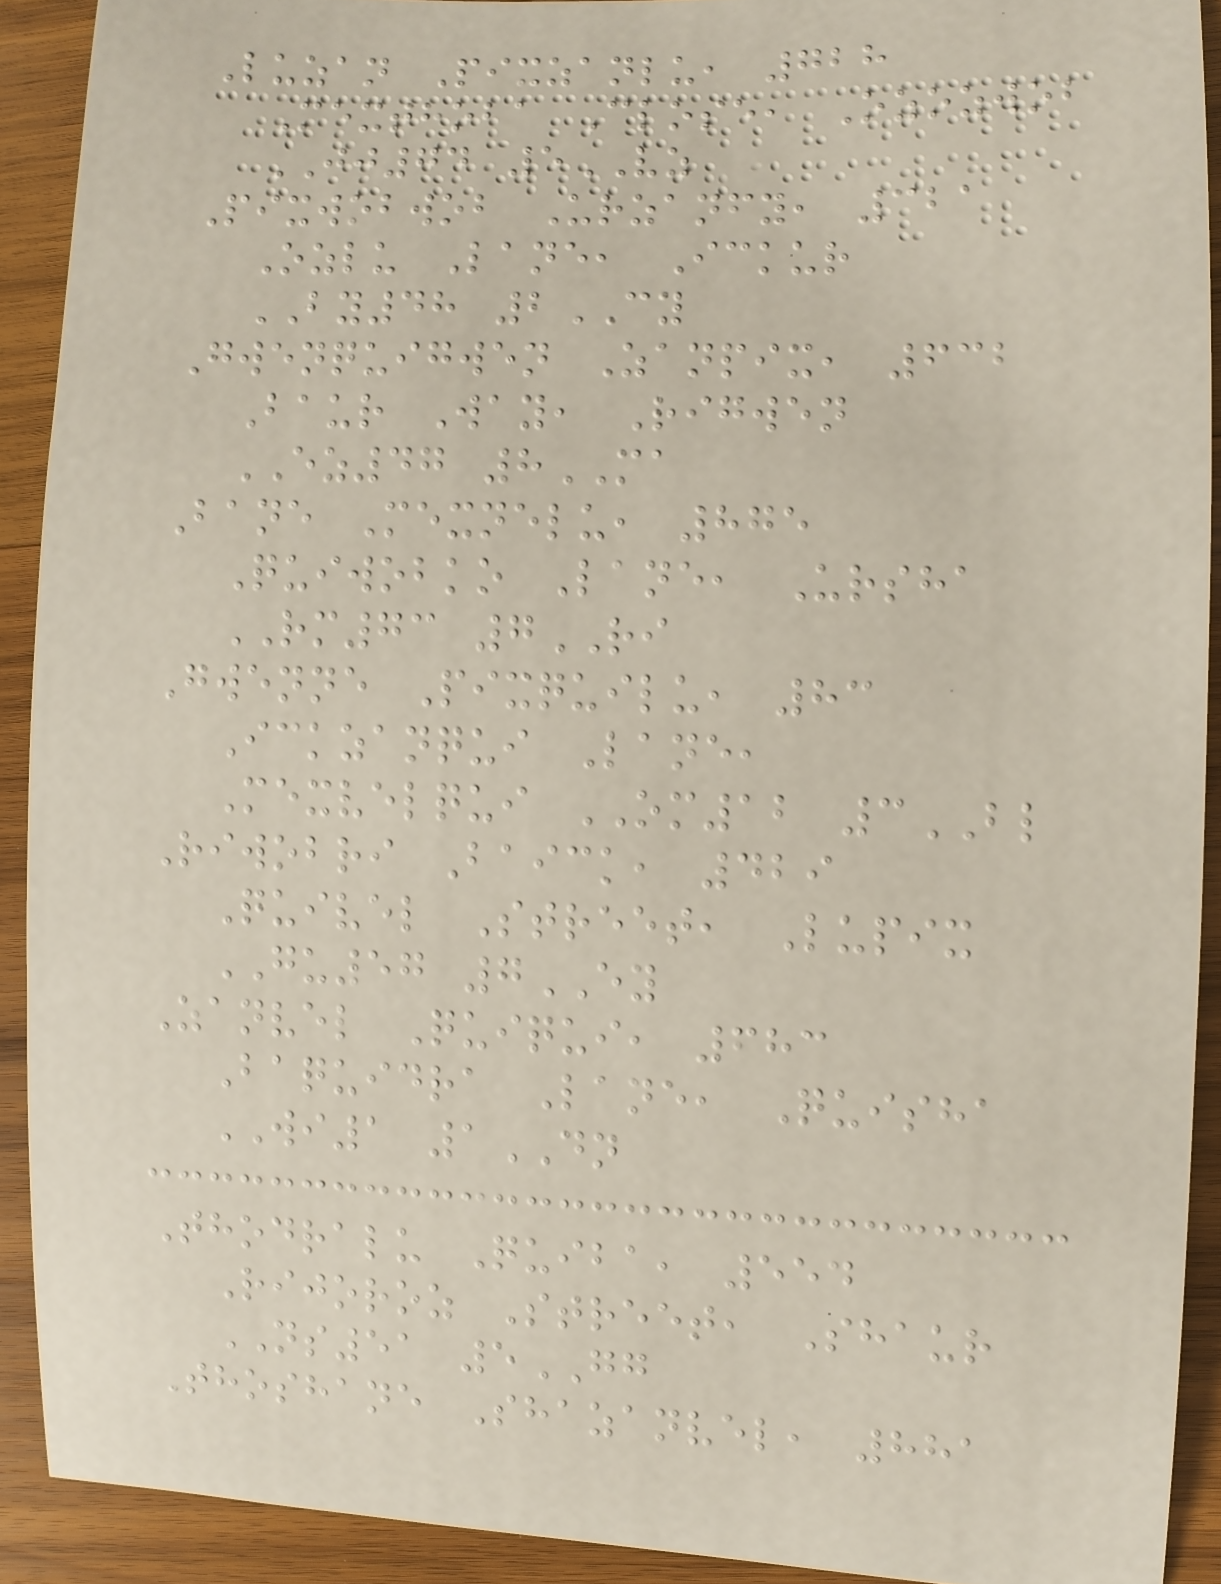Luzan Pixzanlu, 728
Mexthoba Close, Ozozwob
JJ74 5VZ
Pixwobwob Urzanfy, 321
Ozlu Lane, Ickur
BY48 2CY
Gwenquigwen Zanpix, 632
Baur Way, Rigwen
EZ47 8MA
Bane Mexnelu, 875
Quiwobko Lane, Ursha
RM73 7RI
Gwenne Pixquilu, 83
Ickzanqui Lane,
Mexvelqui OM12 3BL
Riwobri Baick, 429
Quivel Street, Lupix
GU57 7EY
Zanvel Quiqui, 683
Baquidra Lane, Quisha
WI1 1DN
Thodralu Quiba, 554
Rijoroz Street, Shaur
NS51 5GG
Thoshane Shazanvel, 881
